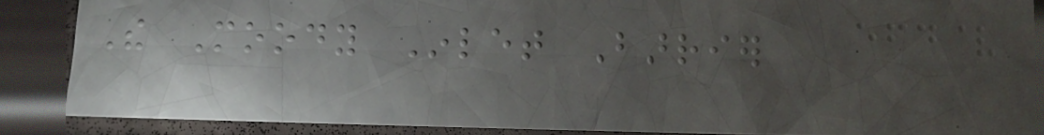The Moody Inlet Barrier
